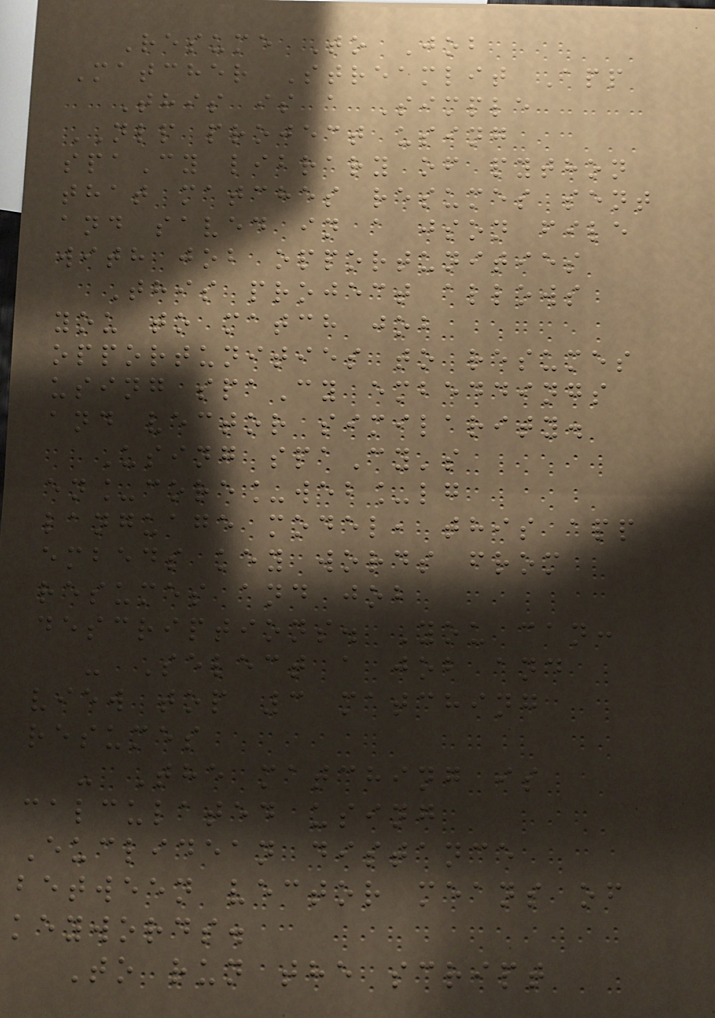Resume To Job
Matcher Streamlit App
This is a Simple
NLP project using
spaCy library of python
that matches resumes sent
and saved in a json file
with job opportunities
This project allows
you to match job
opportunities to resumes
using spaCy embeddings
and vector similarity.
Using spaCy's
en_core_web_lg
language model, this app
embeds key words from
resumes and job
descriptions. You can:
- Select a job and
view top 3 matching
resumes
- The matching is
calculated using
Euclidean distance
between vector means of
keywords.
To run the script
